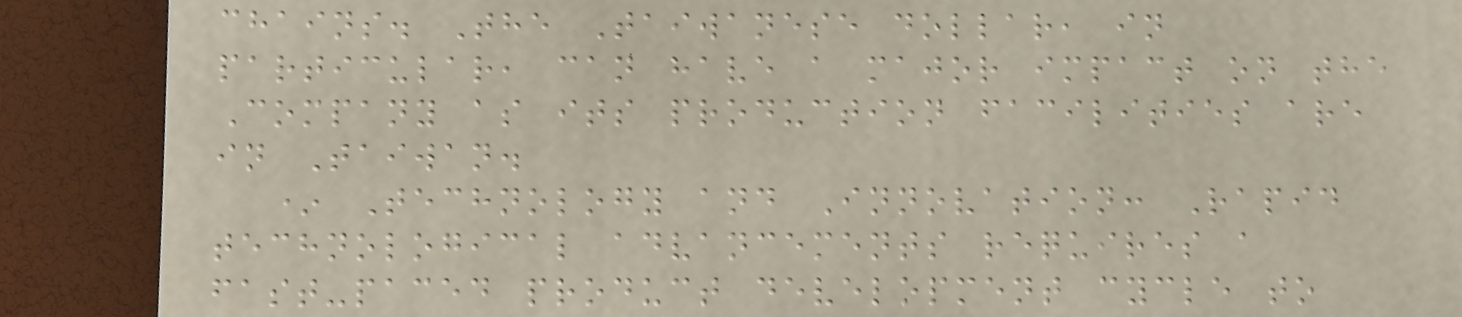chains. The Taiwanese dollar, in
particular, can have a major impact on the
Company as its production facilities are
in Taiwan.
* Technology and Innovation: Rapid
technological advancements requires a
fast-paced product development cycle to
